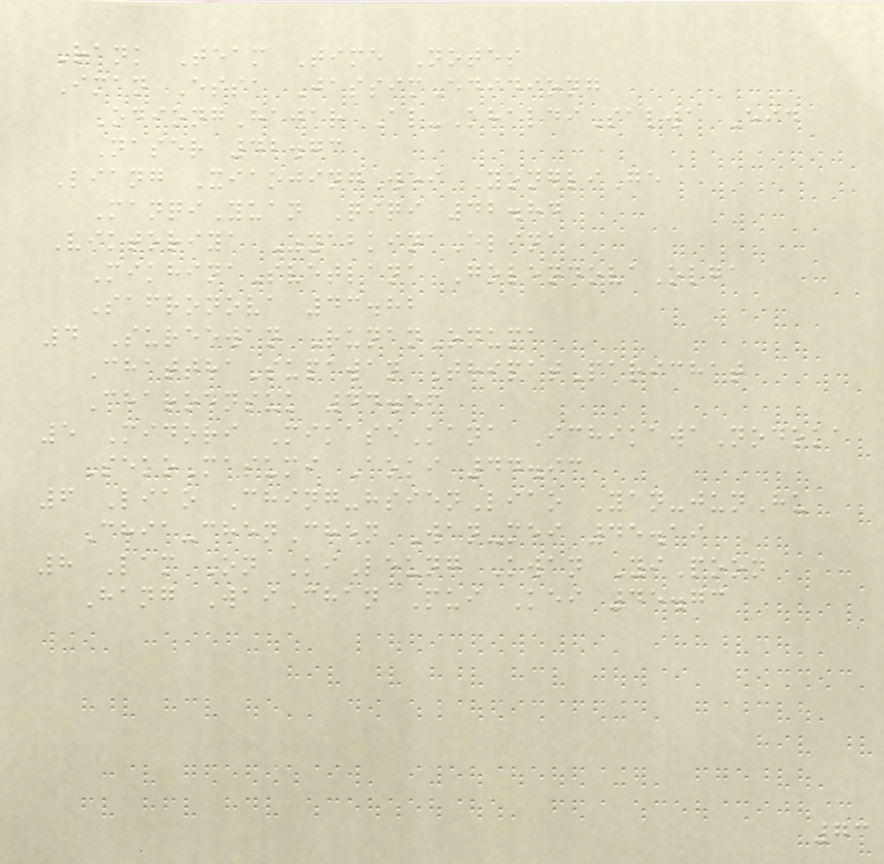Rank Team Time Notes
Iman Essa JassimEdidiong
OdiongHajar Al-KhaldiSalwa Eid
Naser 42.73
Liang XiaojingWei YongliGe
ManqiYuan Qiqi 42.84
Viktoriya ZyabkinaElina
MikhinaSvetlana GolendovaOlga
Safronova 43.82
4 Sureewan RunanOnuma
ChatthaSupawan ThipatParichat
Charoensuk 44.56
5 Midori MikaseKana IchikawaNodoka
SekoMasumi Aoki 44.93
6 Liao Ching-hsienLiao Yan-junHu
Chia-chenChen Wan-mei 45.19
8 Lam On KiLeung Kwan YiPoon
Hang WaiChan Pui Kei 45.73
73
